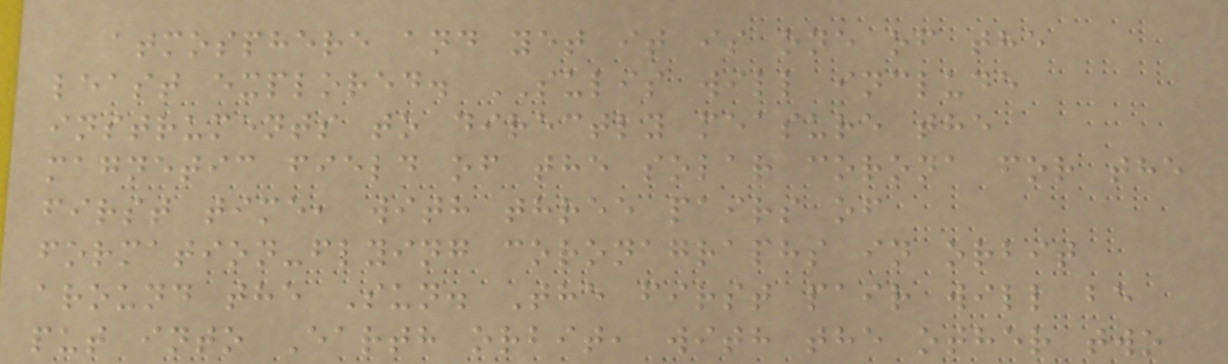atmosphere and yet it is one of the
least explored. SULIS will include
instruments to directly measure the
magnetic field of the solar corona for the
first time, with three pairs of
formation-flying coronagraphs in orbit
around the Sun. The first pair will be
put into Earth orbit, with the other two
